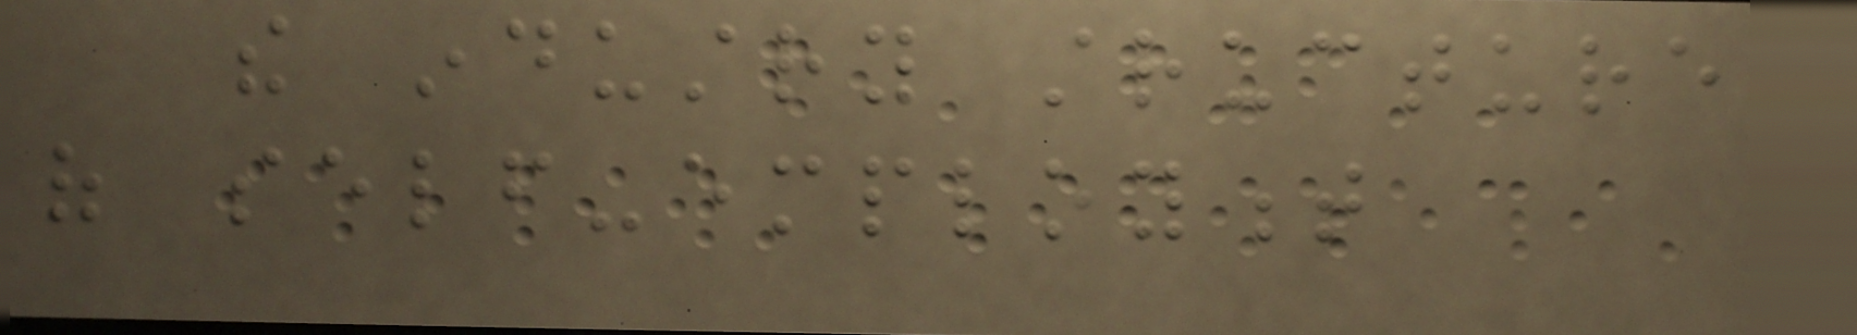the industry structure
of self-employment
